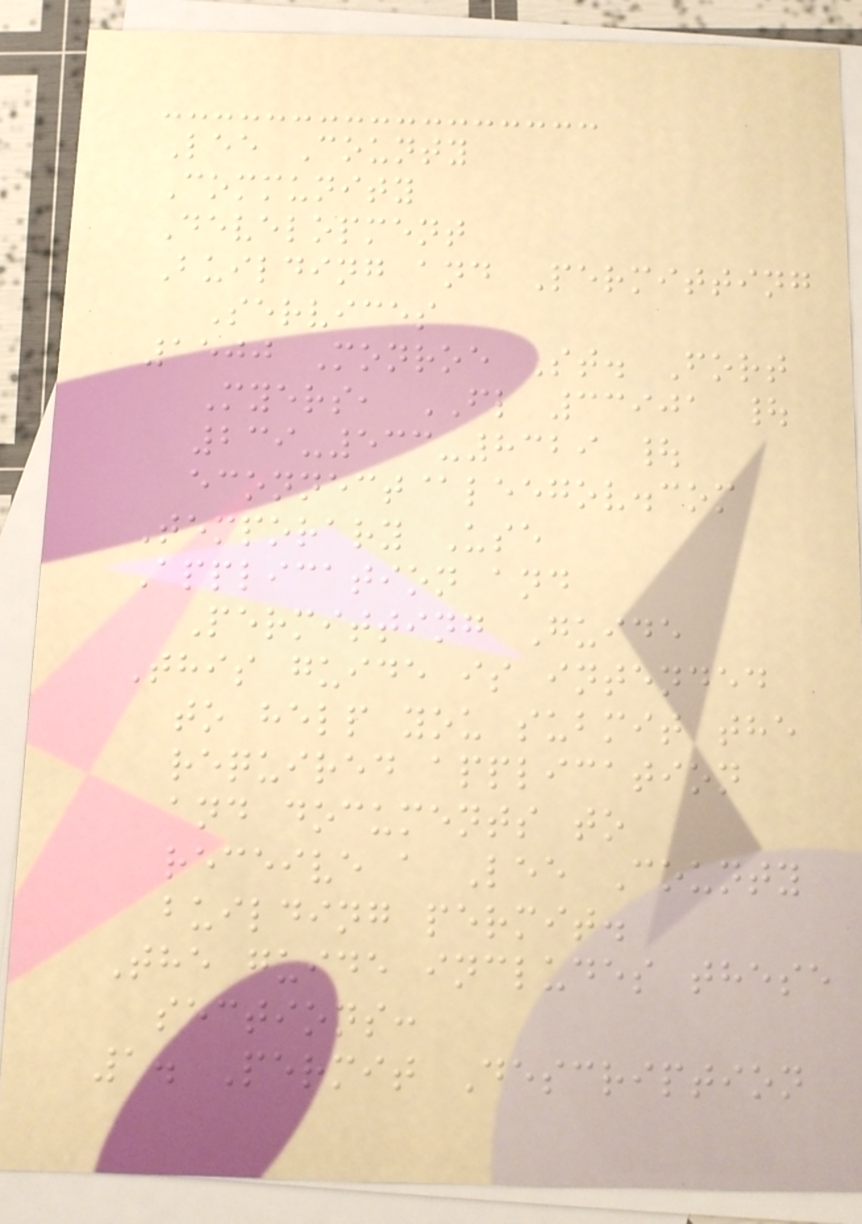Lee County
Community
Development
Building and Permitting
Services
1500 Monroe St. Fort
Myers, FL 33901 |
239-533-8329 |
econnect@leegov.com
Temporary Use
Application and
Permitting Guide
This guide is intended
to help you submit the
required application
and documents to
receive a Lee County
building permit.
The guide includes these
sections:
1. Permit Description
